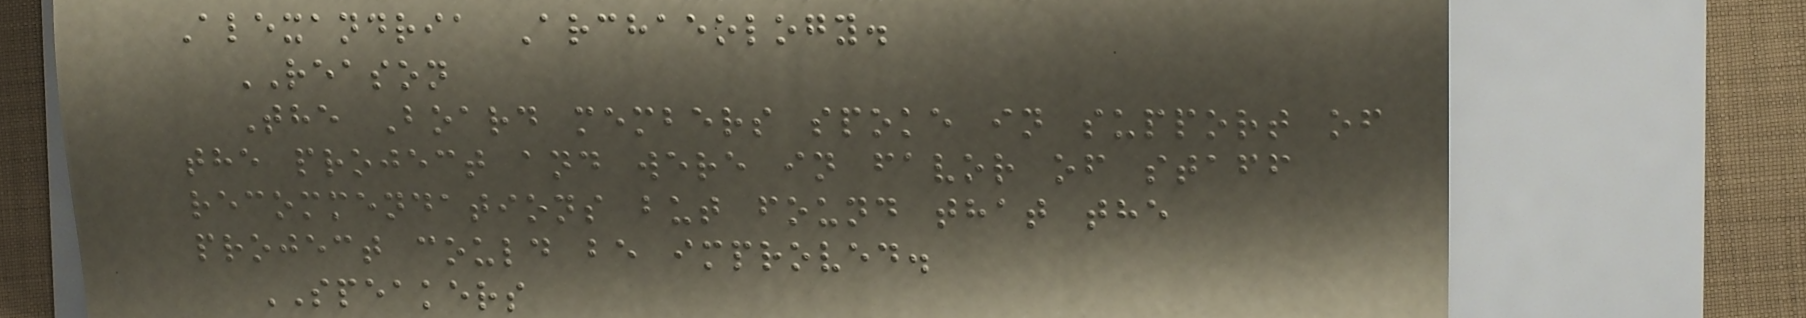Alexandria Archaeology.
REASON
The Board members spoke in support of
the project and were in favor of staff
recommendations but found that the
project could be improved.
SPEAKERS
